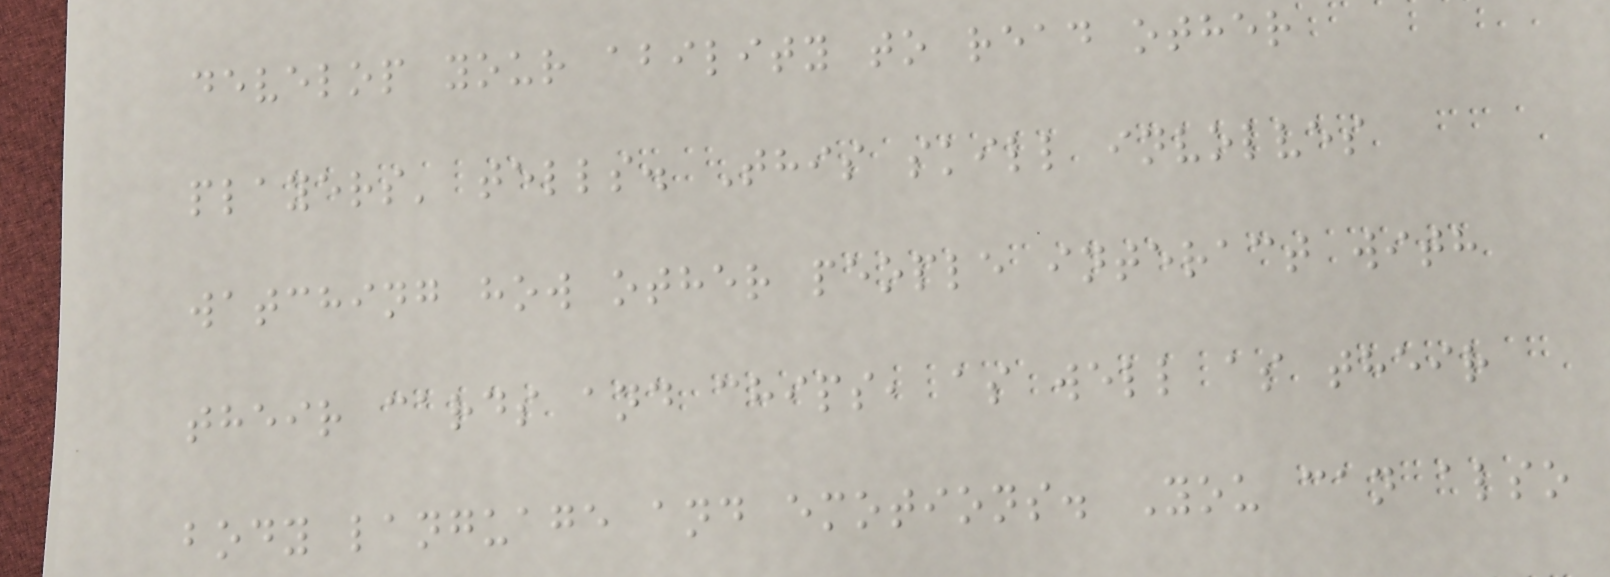develop your ability to read other
players' tells. This skill involves
watching how other people interact with
their cards and chips, as well as their
body language and emotions. You can also
